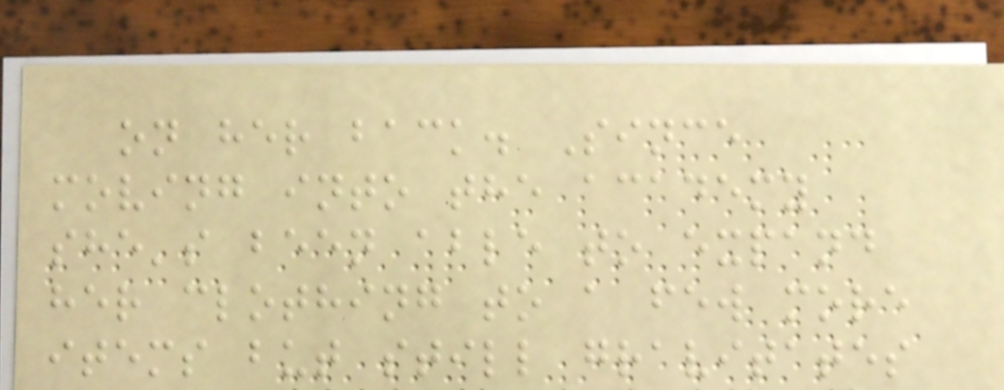on her back. Since
moving into the academy
she's been able to expand
her clothing to a few more
items but still gravitates
